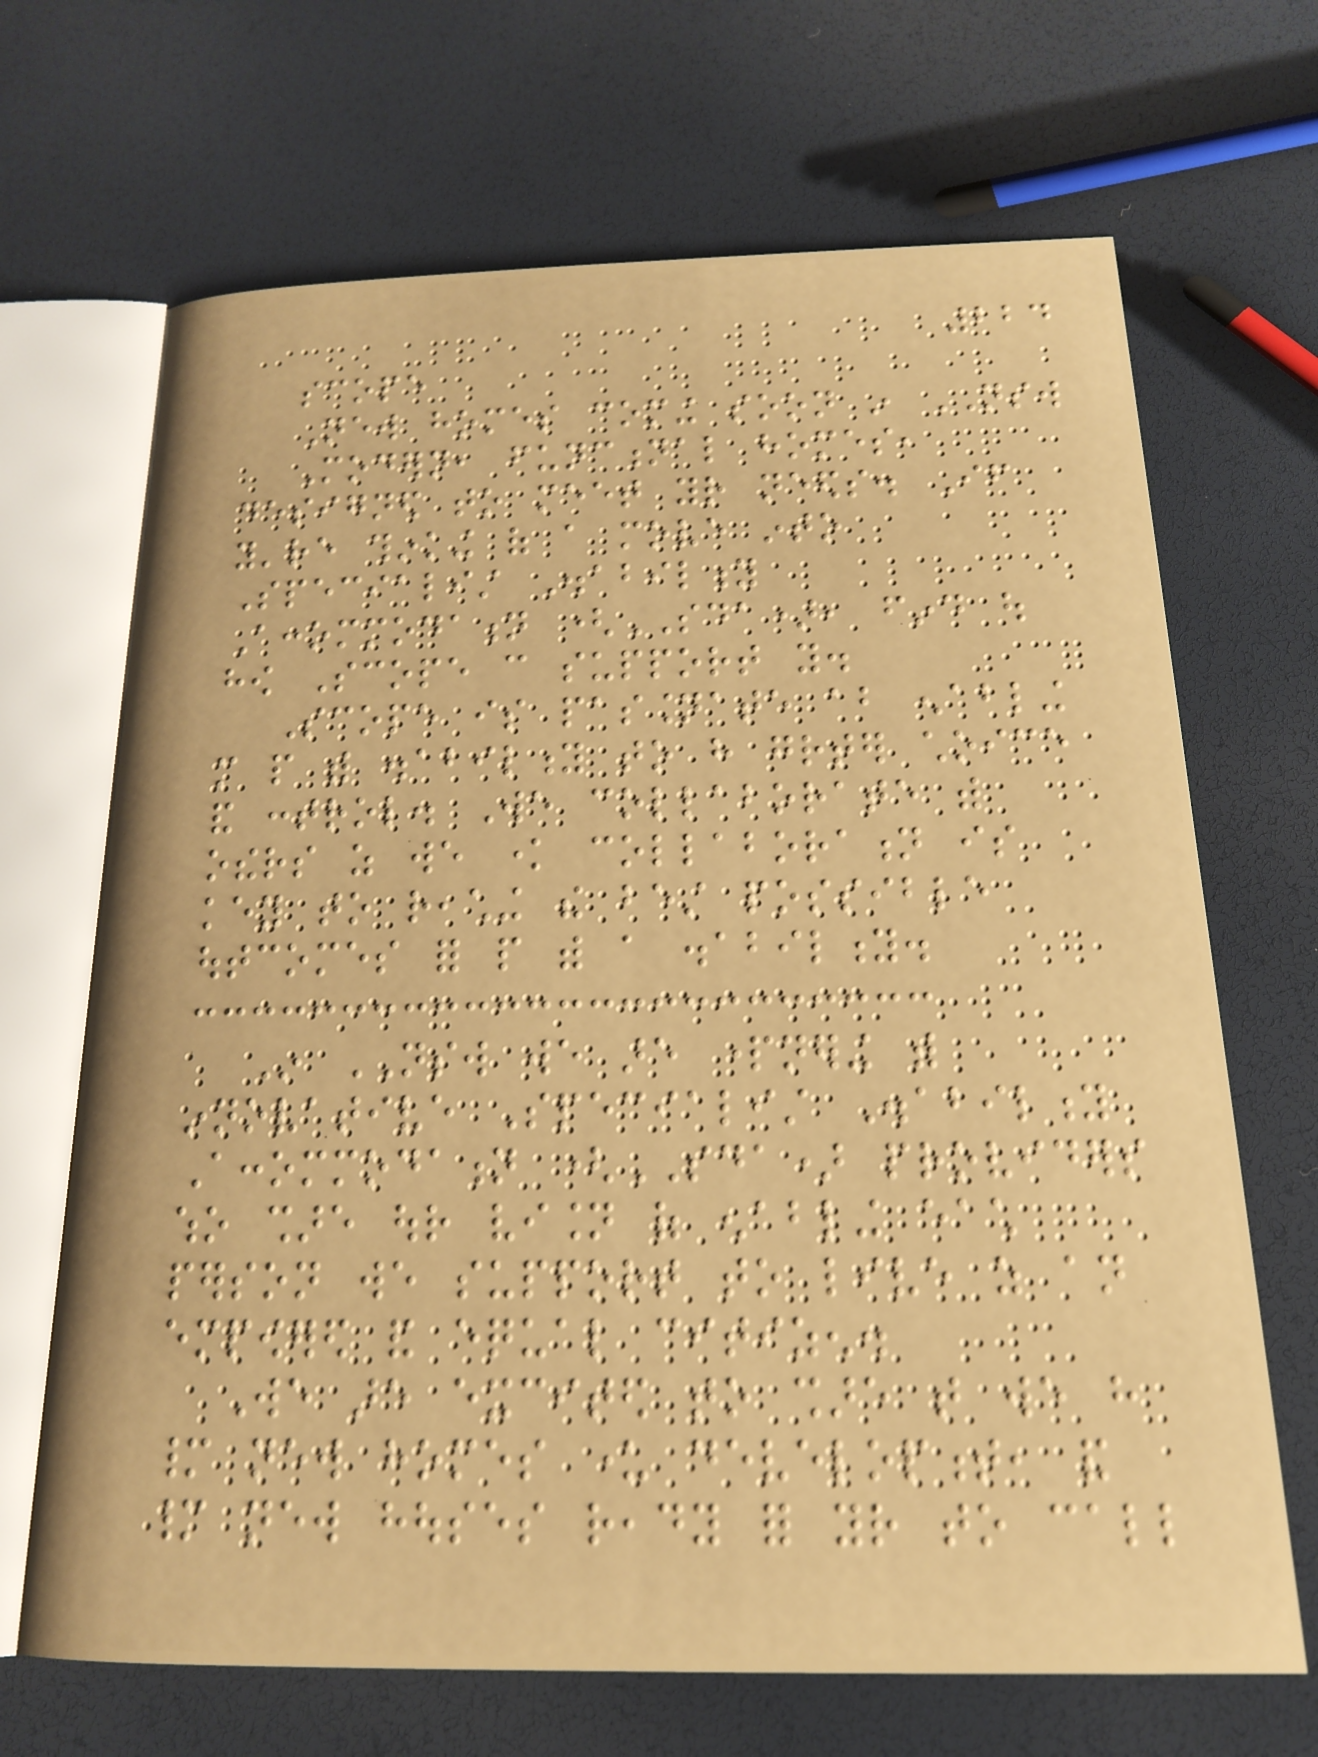224
scope
New homes coming soon in NSW
Modern, functional homes,
designed to meet your needs. If
you're thinking of a move into
Specialist Disability
Accommodation (SDA), find out
how Scope can support you.
Scope is passionate about enabling
more people with disability to have greater choice
and control. We collaborate with
others as we know collaboration is
key to reaching the best possible
outcomes for people with a disability.
In NSW we are partnering with
innovative Specialist Disability
Accommodation (SDA) providers
who share our vision of enabling each
person we support to live as an
empowered and equal citizen.
We are excited to share that we have
many new homes under development, and
many new houses ready for your to call
